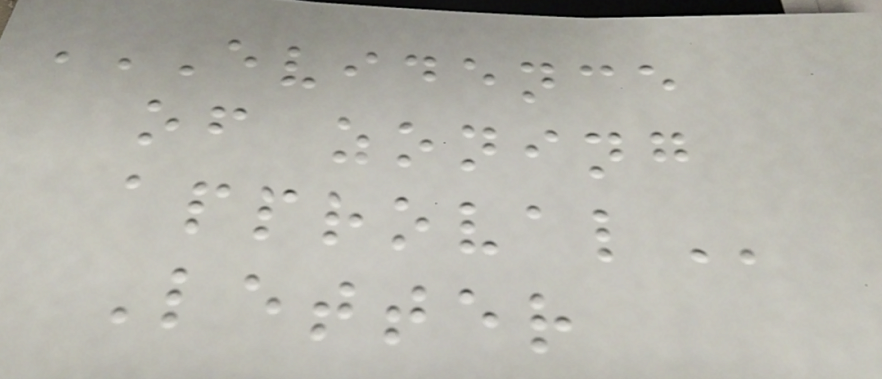EVIDENCE
OF ZONING
APPROVAL
Letter
